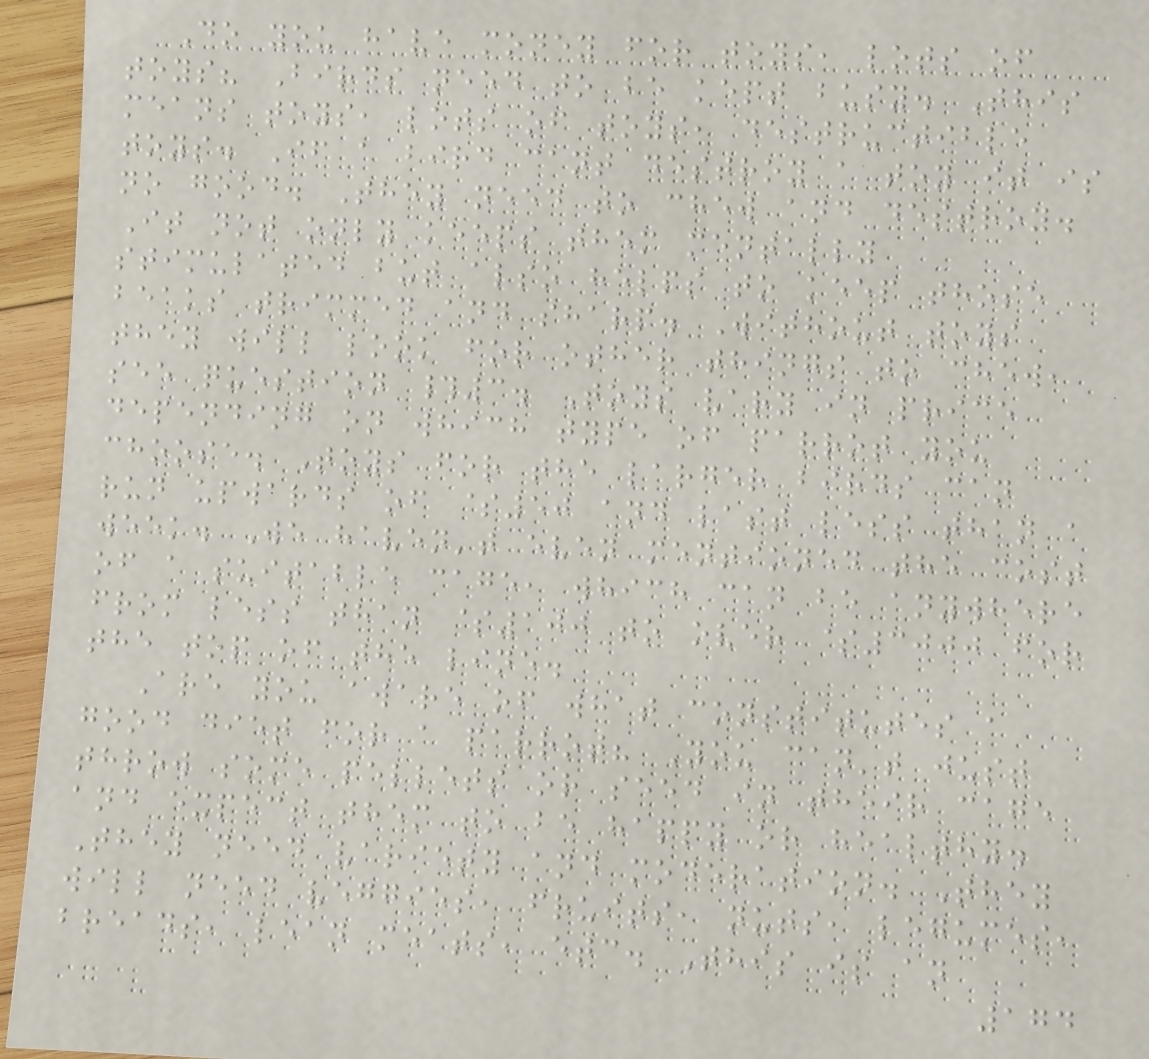Do you have money for toys, lots of
toys? Birds need to be kept busy. This
means toys, lots of toys, destructible
toys. If a bird cant destroy a toy it is
no good. They need to chew and destroy.
It not only keeps them mentally
stimulated but also helps to keep those
beaks trimmed and sharp. Without toys
they will look for other things to chew,
see question #3. Toys vary in price
depending on which type of parrot you
choose. Toys for the larger birds can
run upwards of $50 and last less than a
week. We haven't even mentioned the cost
of a suitable cage, which can be anywhere
from less than $100 to over $3000 for
the top of the line.
Are you aware of what constitutes a
good diet for a parrot? You can't just
throw some pellets or seed in their cage
and expect them to be happy or healthy.
They need variety and moderation. They
will need veggies, fruits, nuts, legumes,
breads, lean meats, etc. This is an
174
